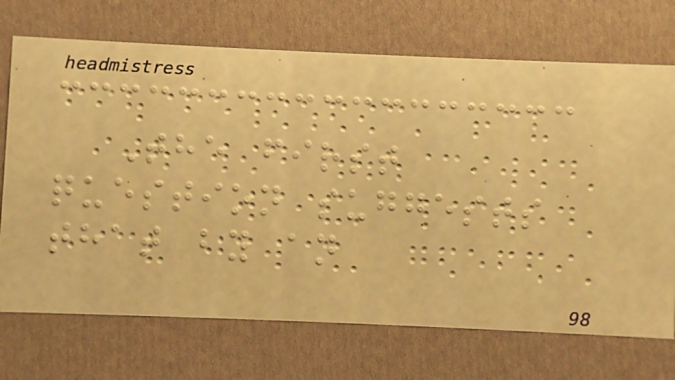The first
question suggests
that by an
